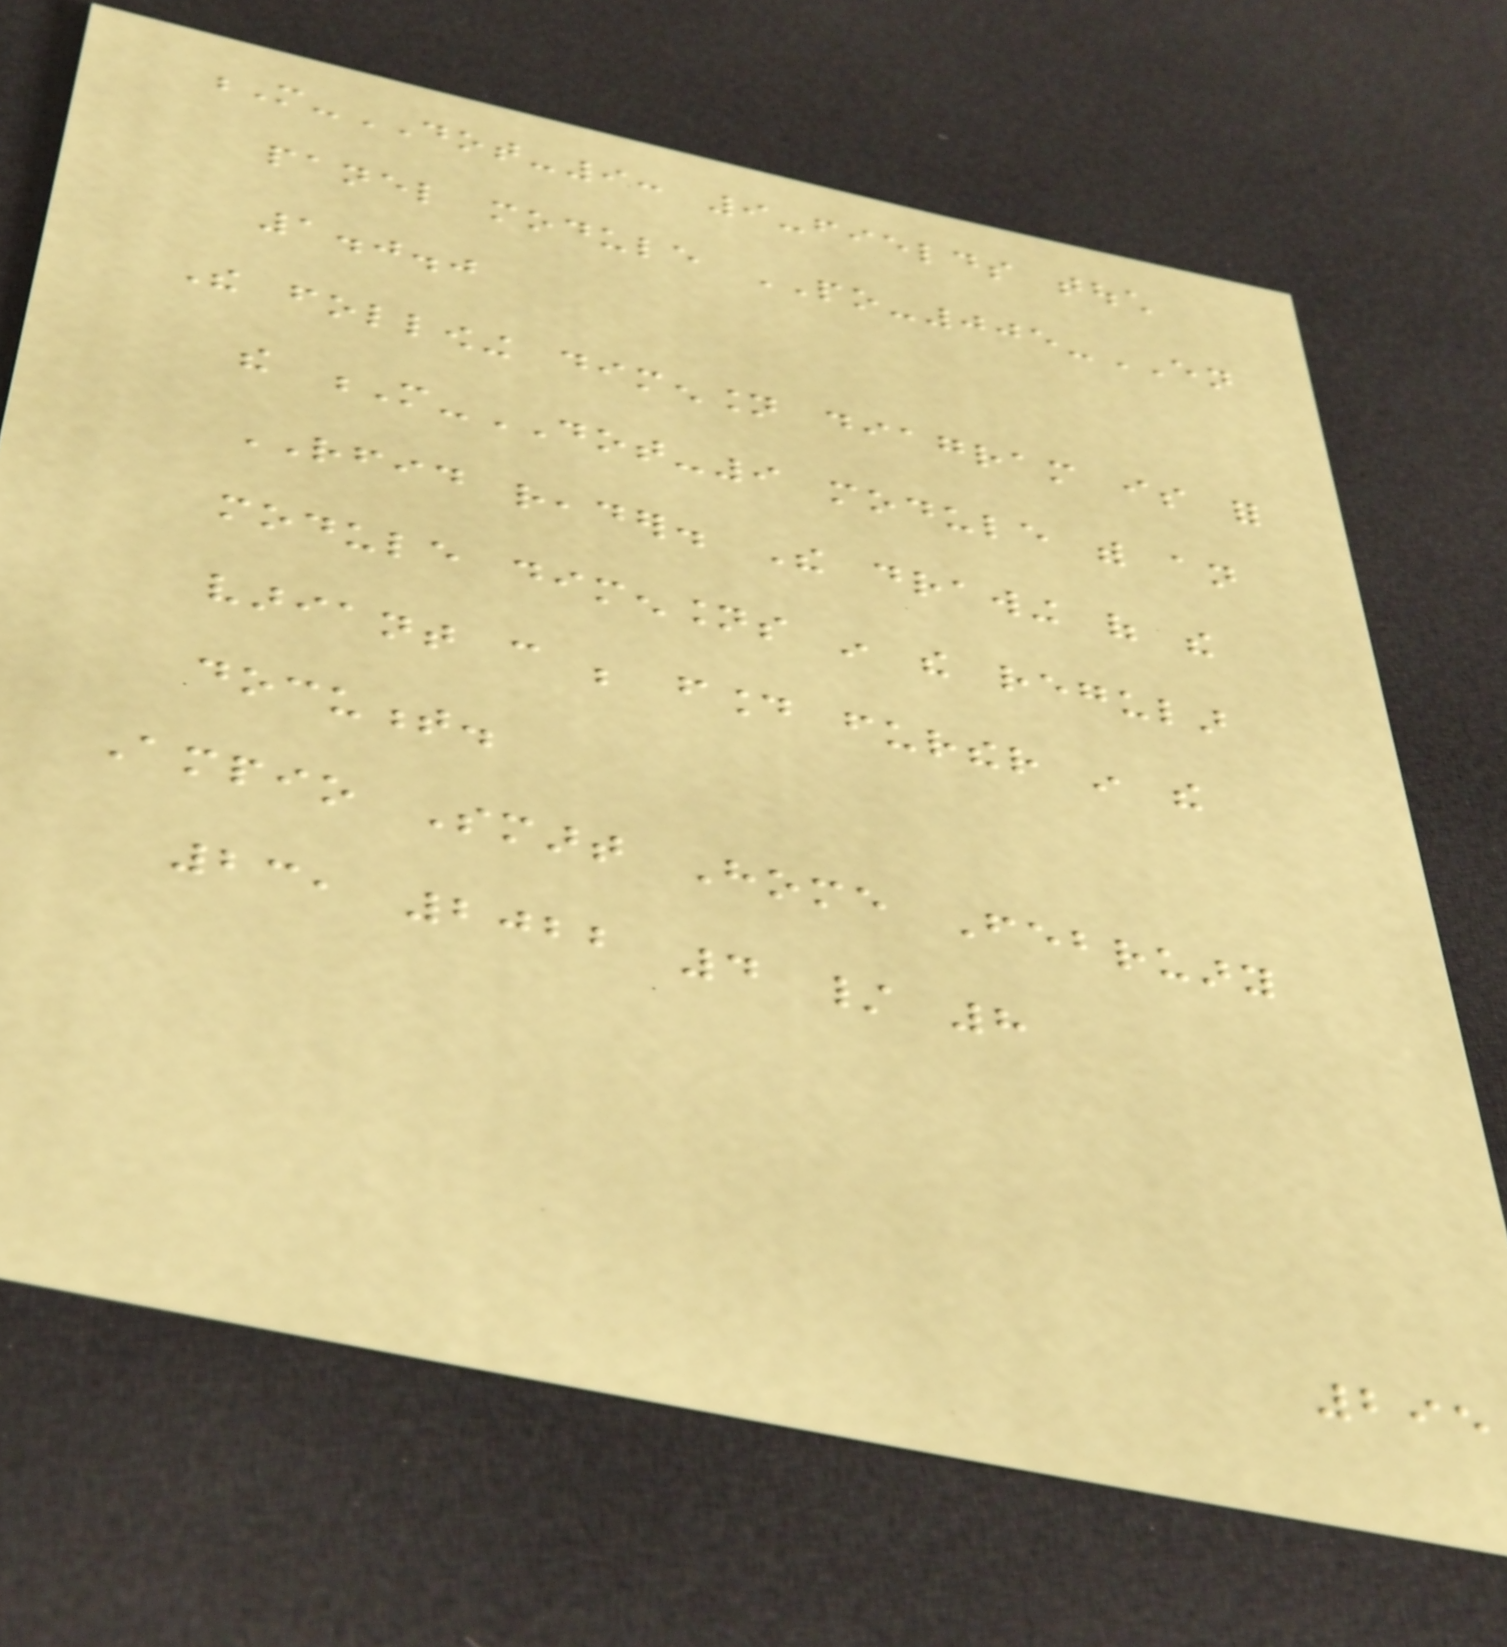M-DOT-9: 9-fields touch
panel module PO-005-EN
1.0.0
The following dimension diagram is for
the M-DOT-9 module with an
RFID reader. The drawing of the
module dimensions in the regular
variant can be found further in the
document.
Ampio Smart Home February
23, 2022 4 / 8
295
